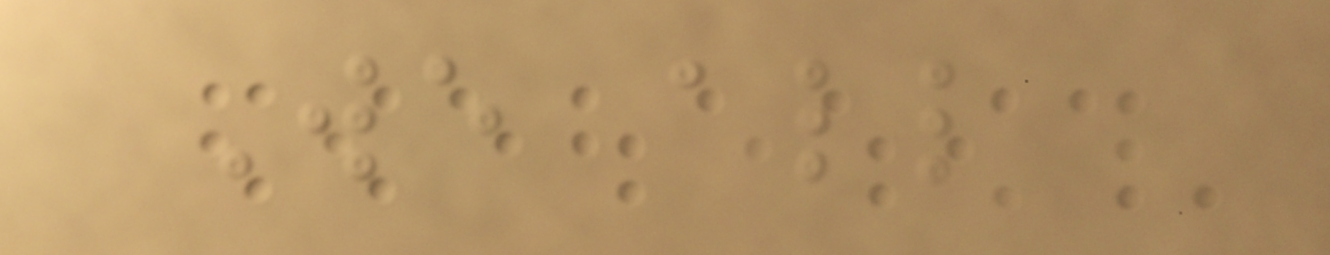We all
